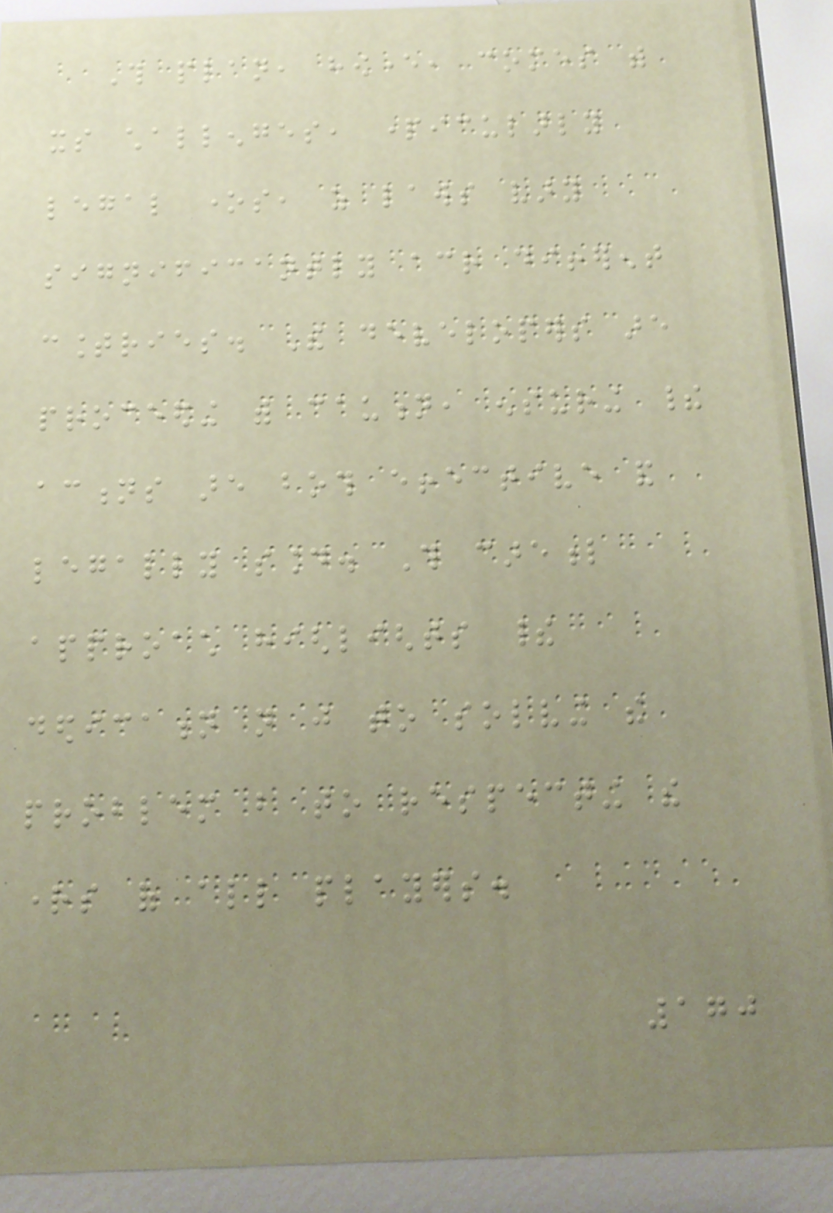This plan, however, comes with
its challenges, particularly
legal ones, as laws vary
significantly across different
countries. The developers are
proceeding with caution, ensuring their
actions are both effective and
legally sound. This careful
approach highlights their
dedication not just to solving the
problem but to respecting the
rights of all players.
170
